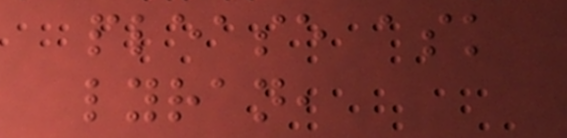please ask
lyran,
